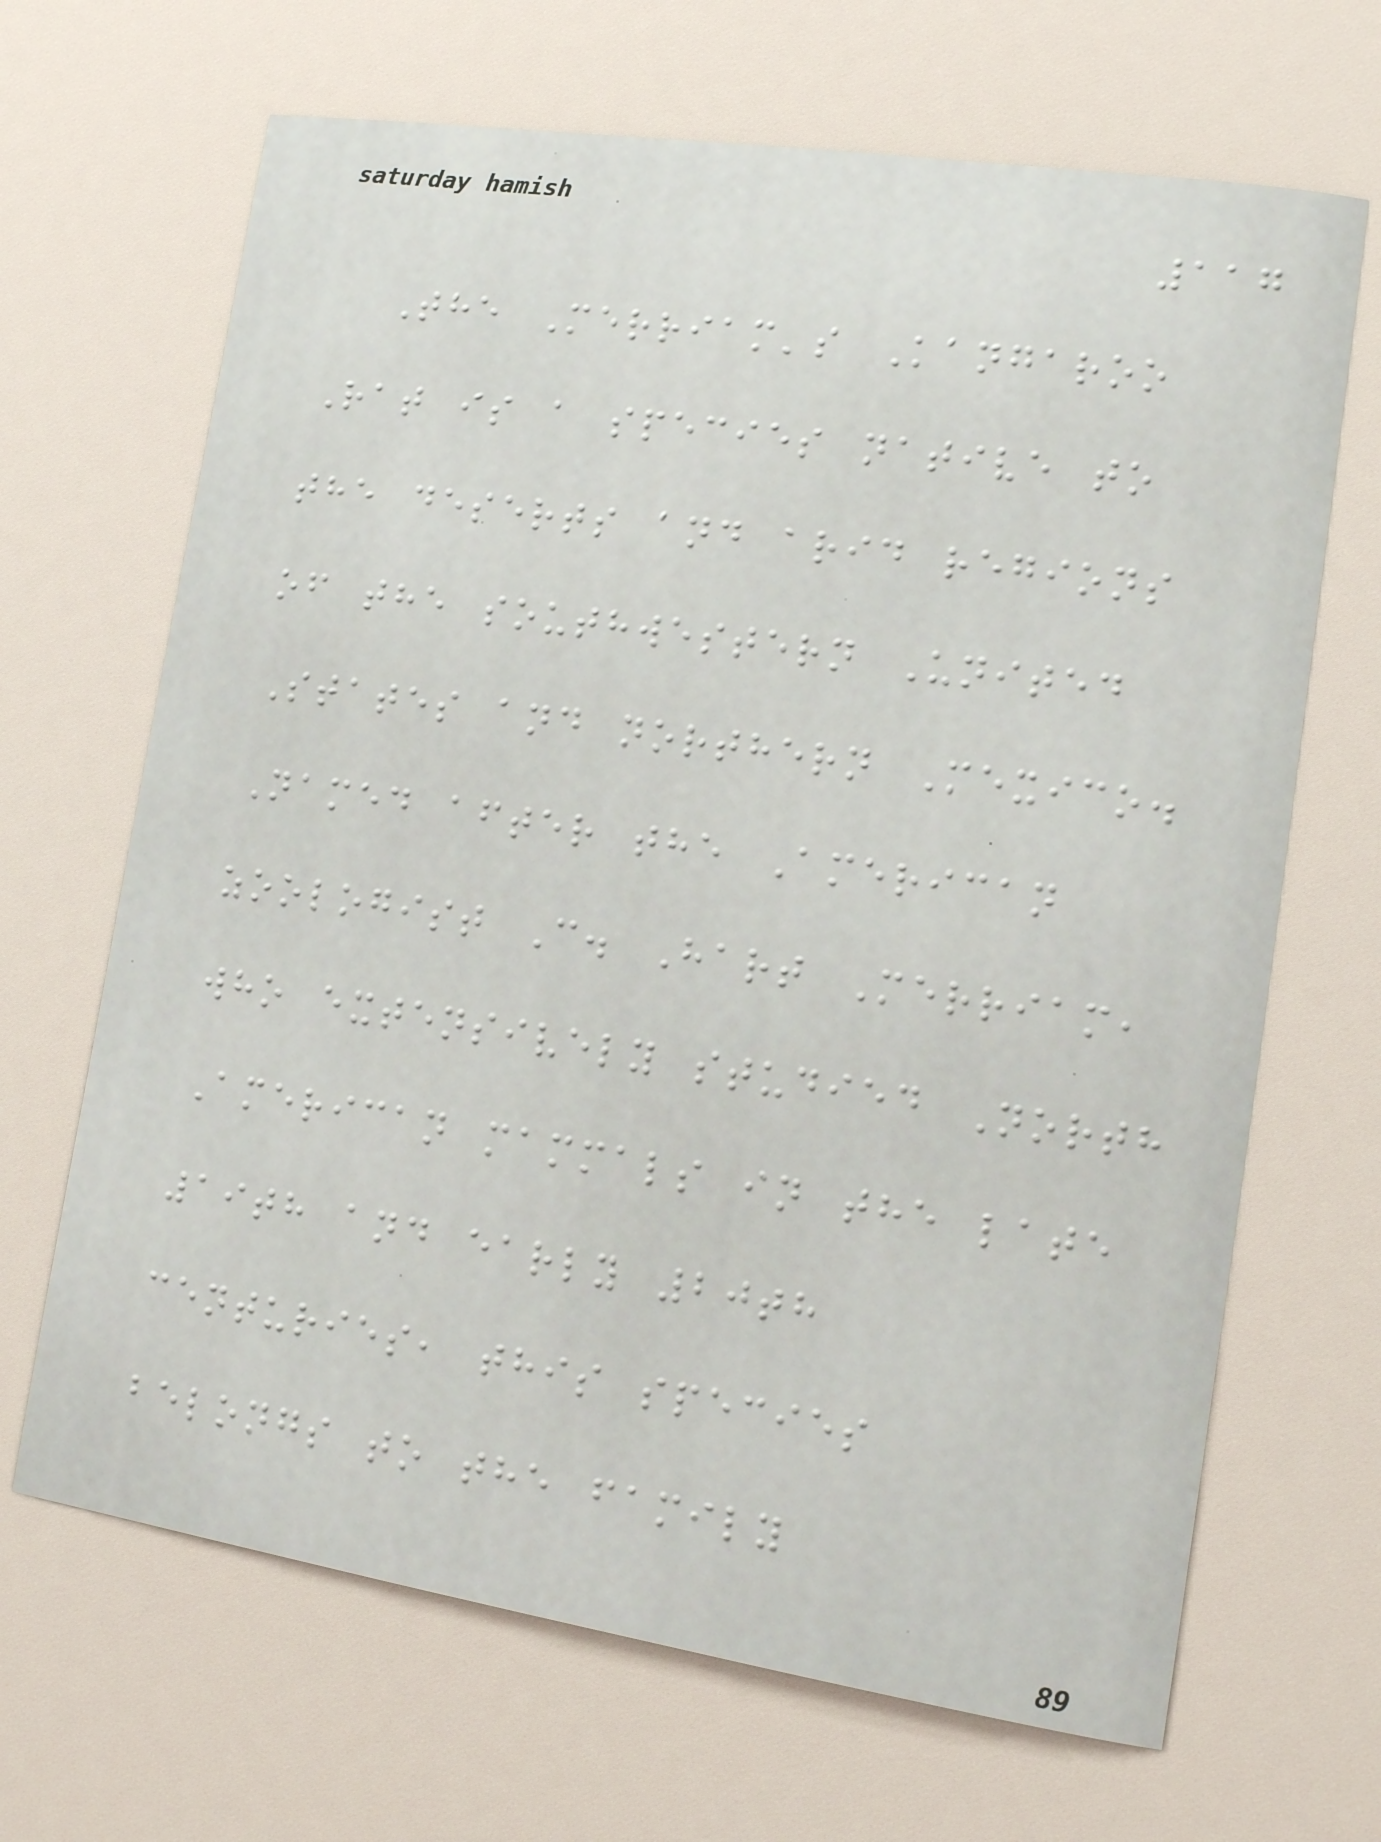117
The Merriam's Kangaroo
Rat is a species native to
the deserts and arid regions
of the southwestern United
States and northern Mexico.
Named after the American
zoologist C. Hart Merriam,
who extensively studied North
American mammals in the late
19th and early 20th
centuries, this species
belongs to the family
